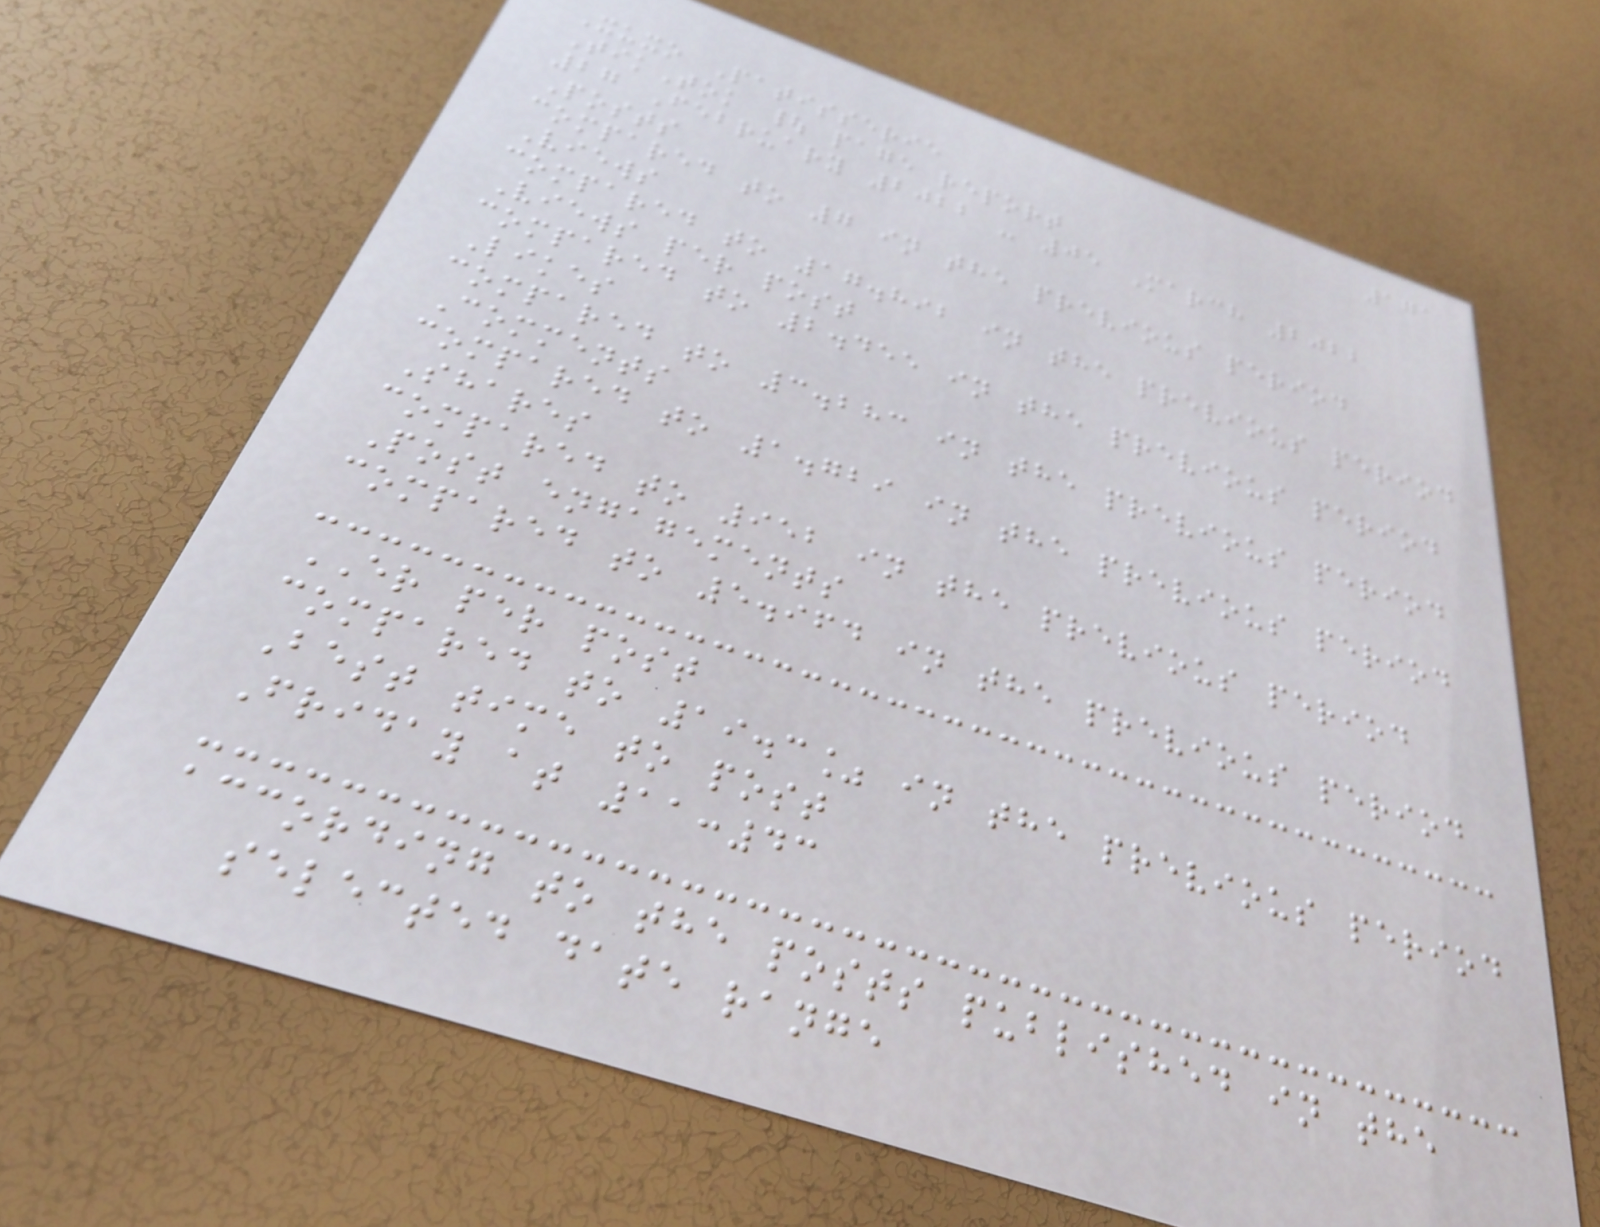171
Xuxo Patisserie
TikTok | page report
27 February 2022 - 05 March 2022
Posts
compared to 7 in the previous period
Views
compared to 17.892 in the previous period
Views per post
compared to 2.455 in the previous period
Likes
compared to 3.283 in the previous period
Comments
compared to 1.729 in the previous period
Shares
compared to 952 in the previous period
Post engagements
compared to 5.964 in the previous period
ER per post
compared to 19.3% in the previous period
Best time to post
Friday at 11:43
according to the posts published in the
selected date range
